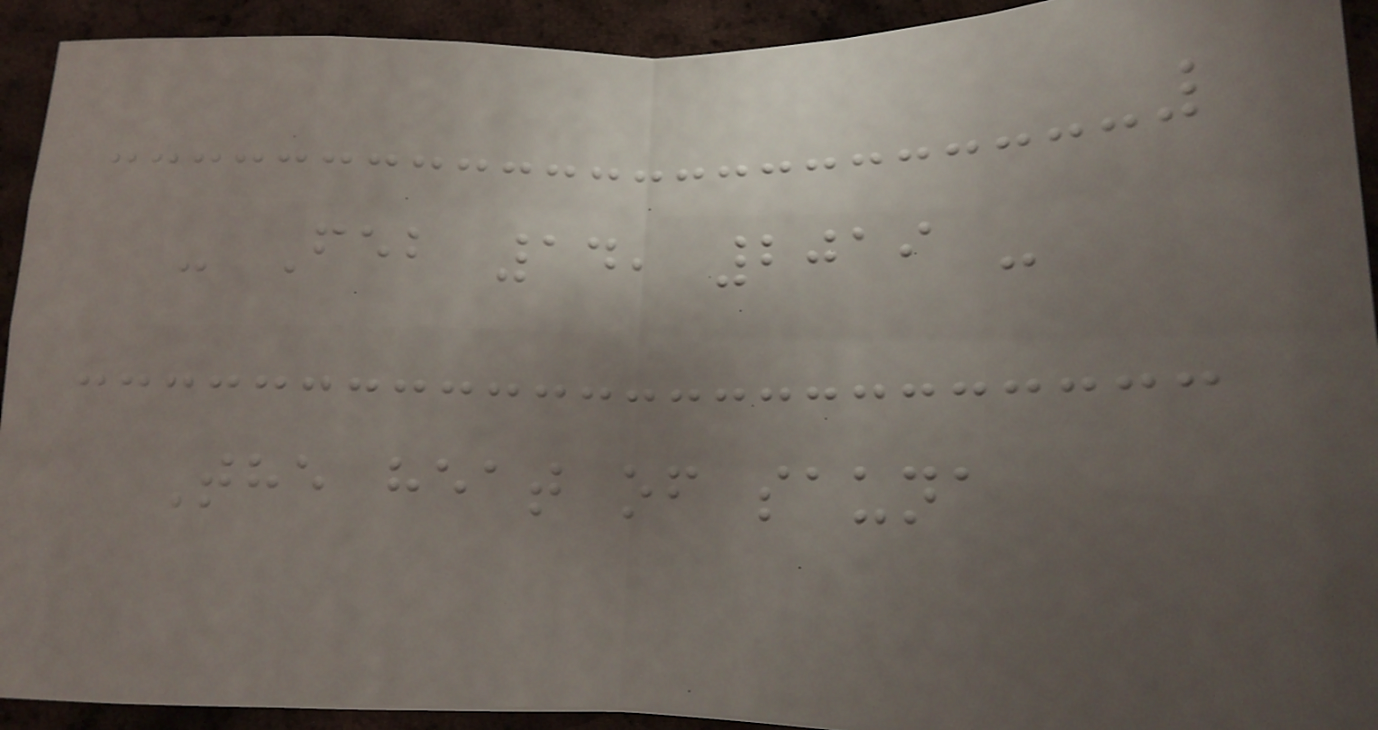- Feb 14, 2019 -
The heat of sauna
